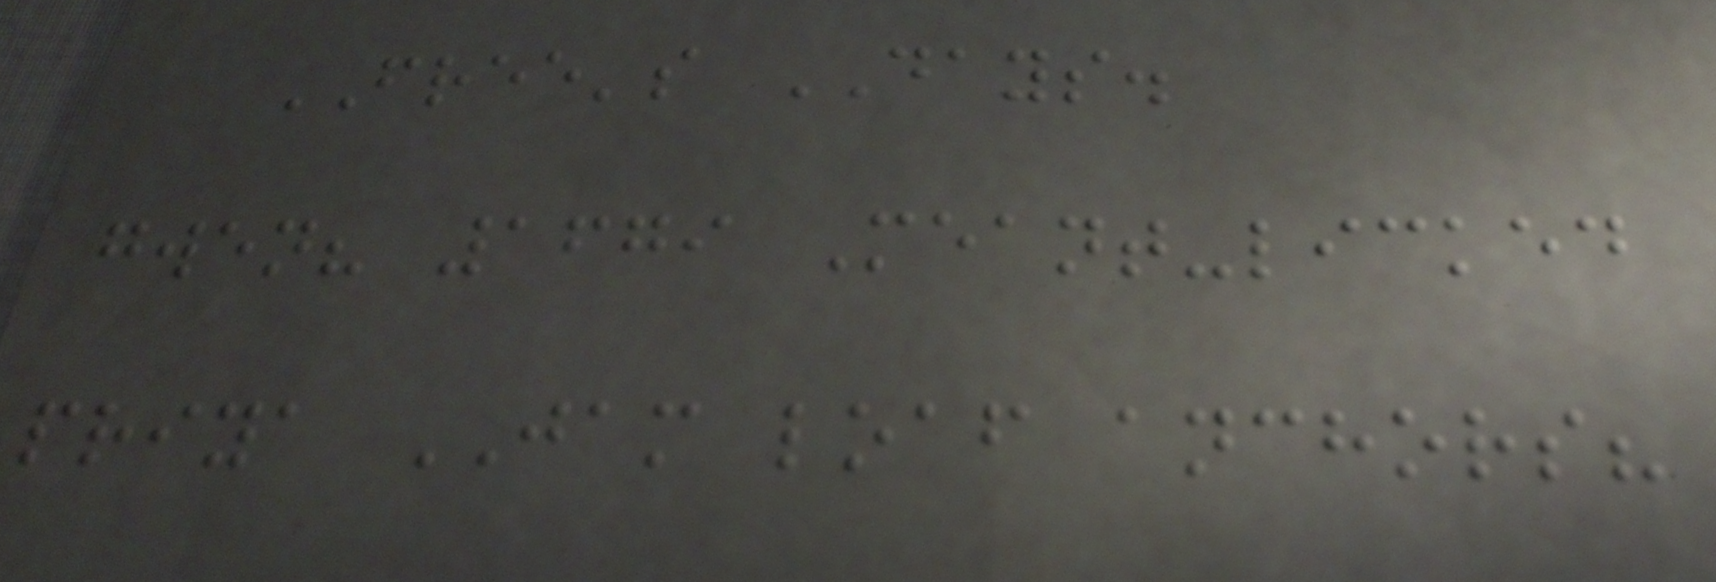FREE's DAYS.
gwen? 1679 Meant-licked
priya JAM loaf anchors?
